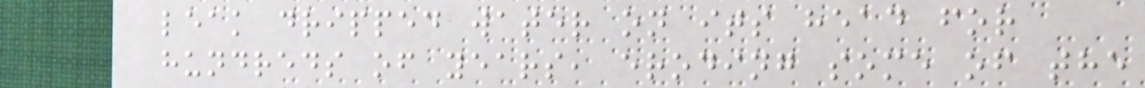leak dripped water on its head for
hundreds of years, eroding some of the
